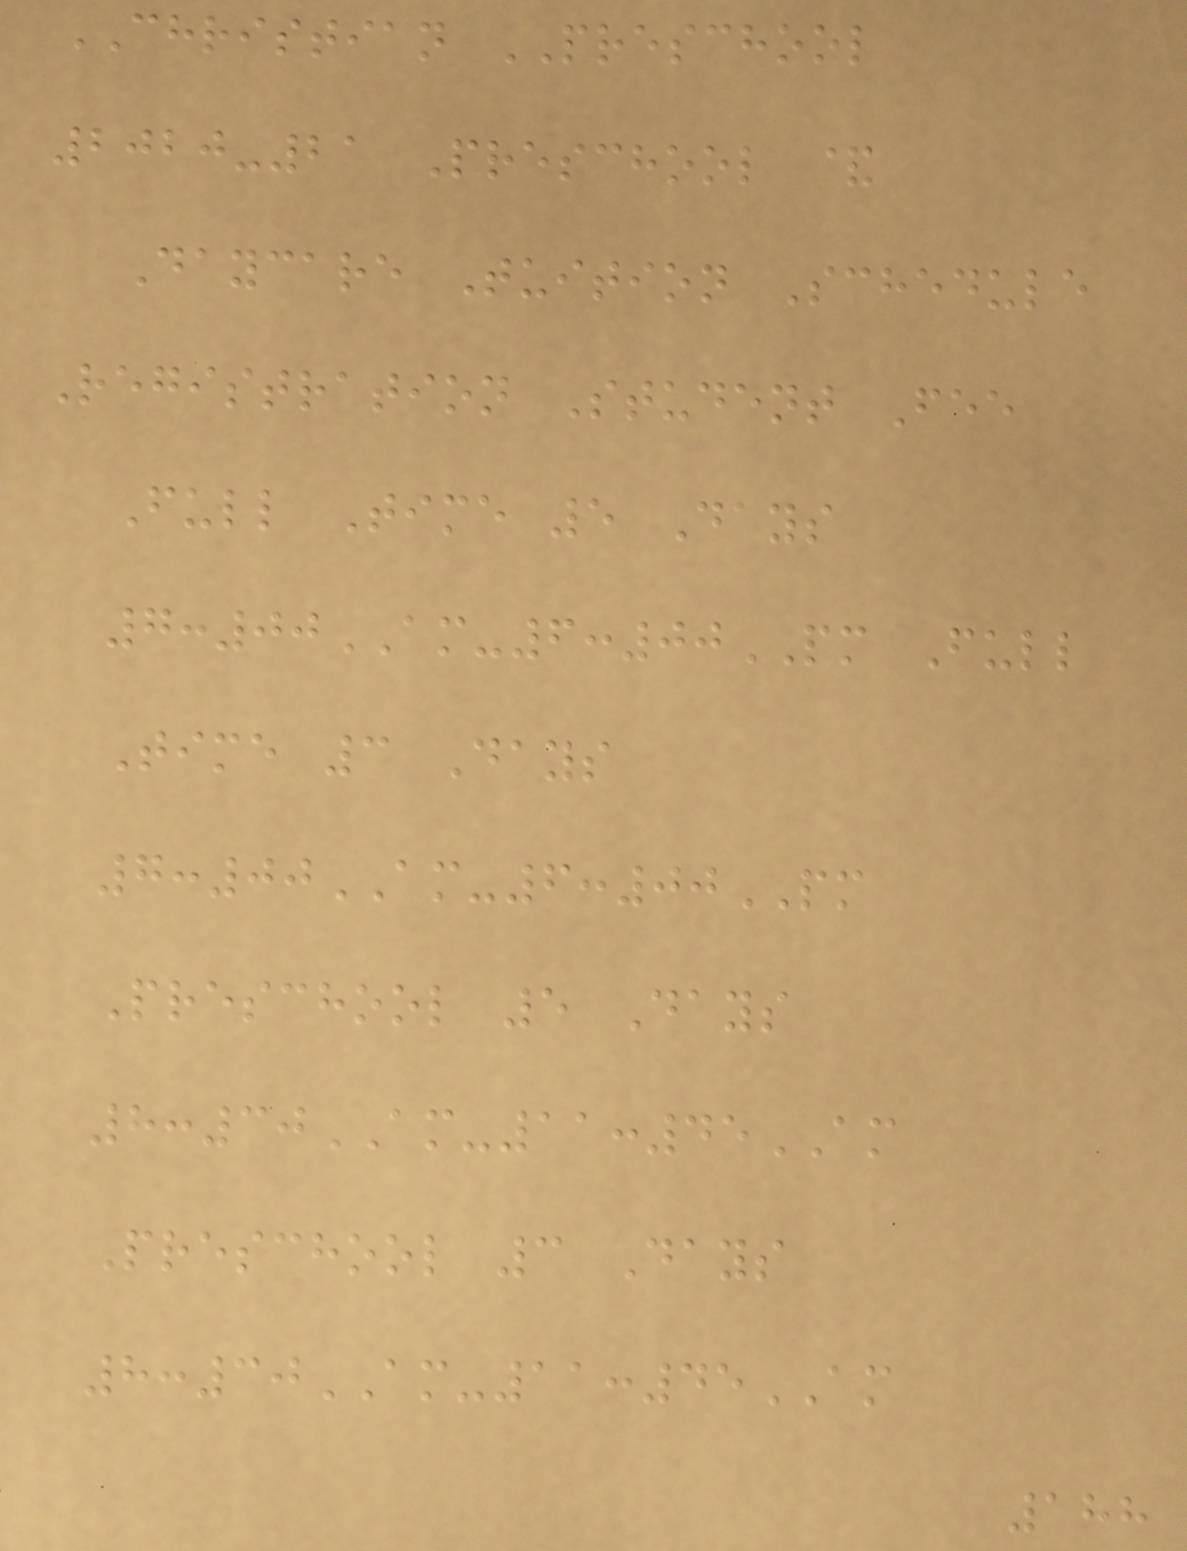CHRISTIAN PRESCHOOL
2020-21 Preschool &
Daycare Tuition Schedule
Registration Student Fee
Full Time 5 Days
7:00AM-6:00PM Full
Time 3 Days
7:00AM-6:00PM
Preschool 5 Days
8:30AM-11:45AM
Preschool 3 Days
8:30AM-11:45AM
188
